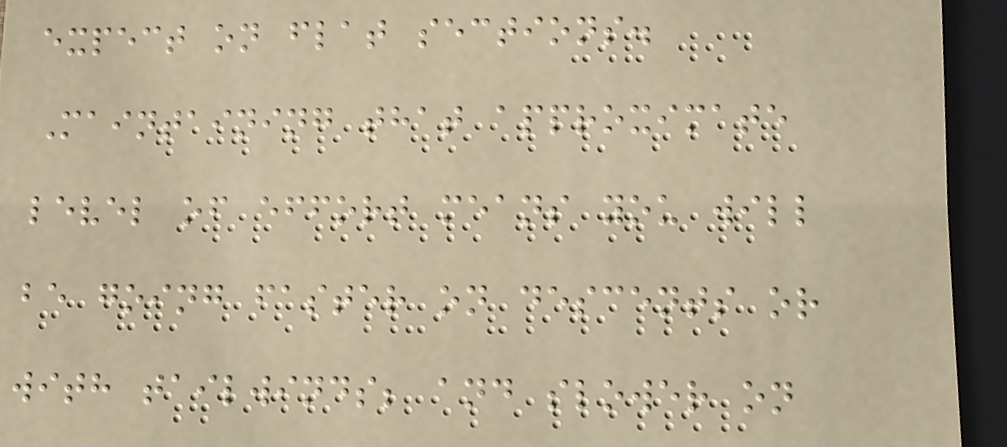expect on flat sections.
Maintaining that approximate
level of effort means you will
be going faster on descents or
with tailwinds; and slower on
